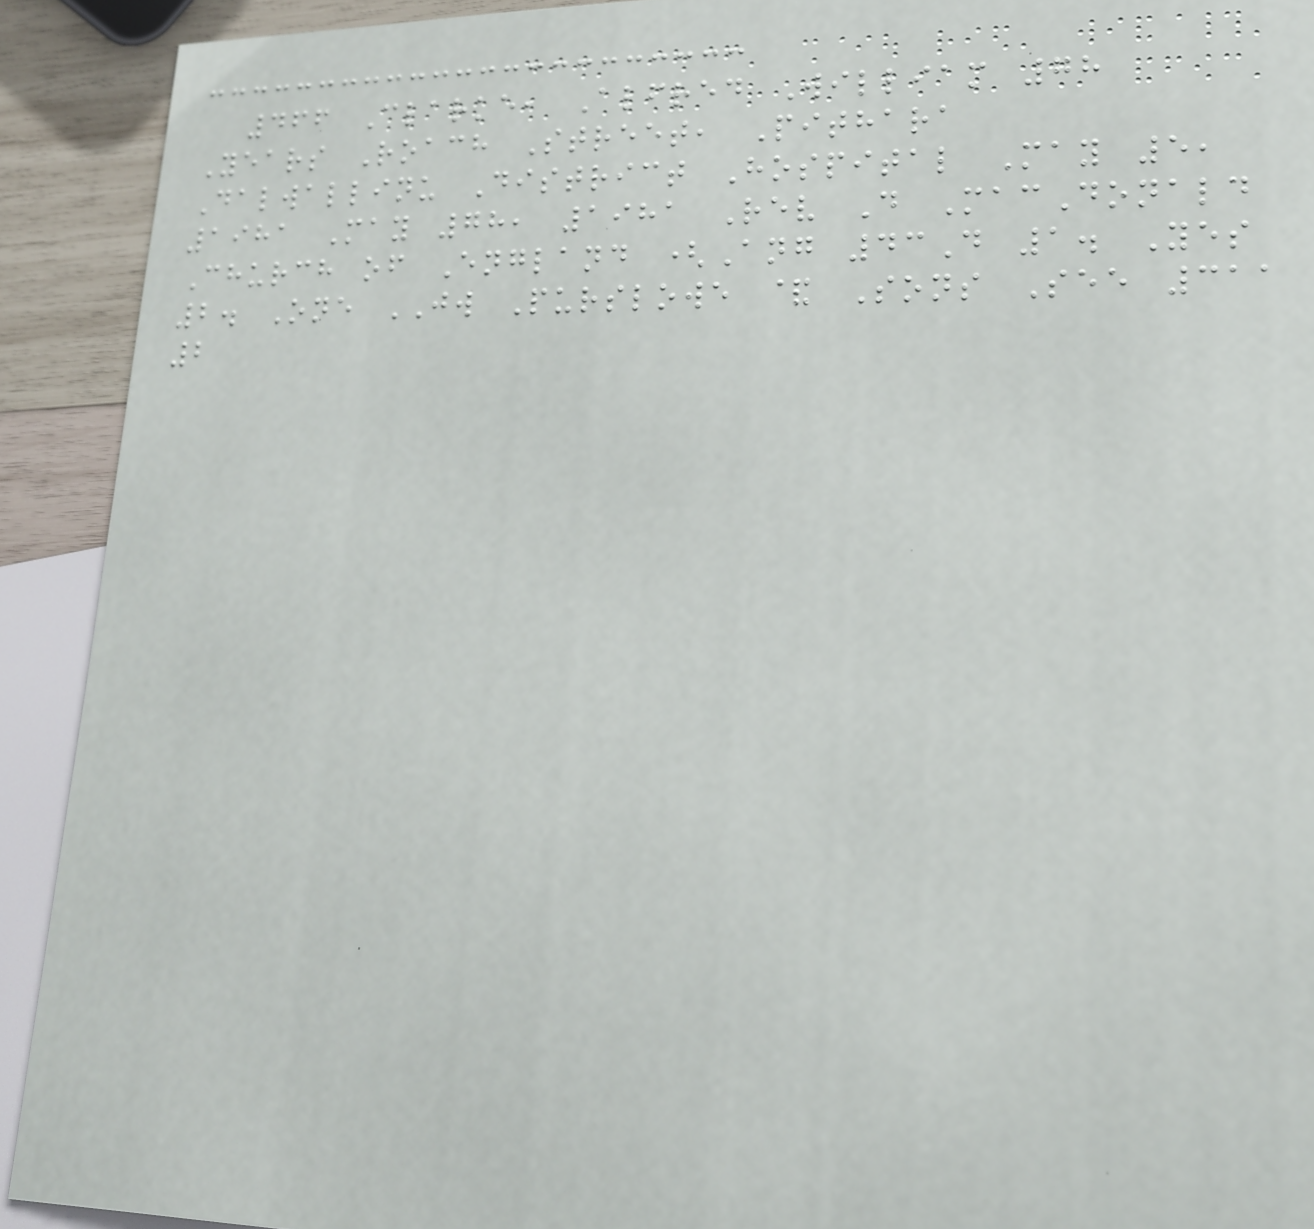466 Clarke, Alfred William 78
Years Roach Street, Pithara
Dalwallinu District Hospital May 5,
1981 May 78, 1981 Rev D MacDonald
Church of England (Ang 43D 1. Yes
2. One JW Purslowe & Sons See 311
2
